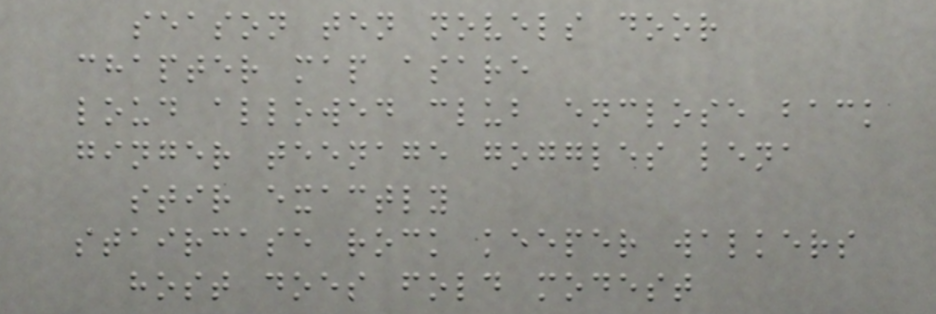season ten novels door
chapter map asare
loud allowed club enclose back
ginger teenage goggles lena
stir exactly
staircase rock keeper walkers
host does fold modest
